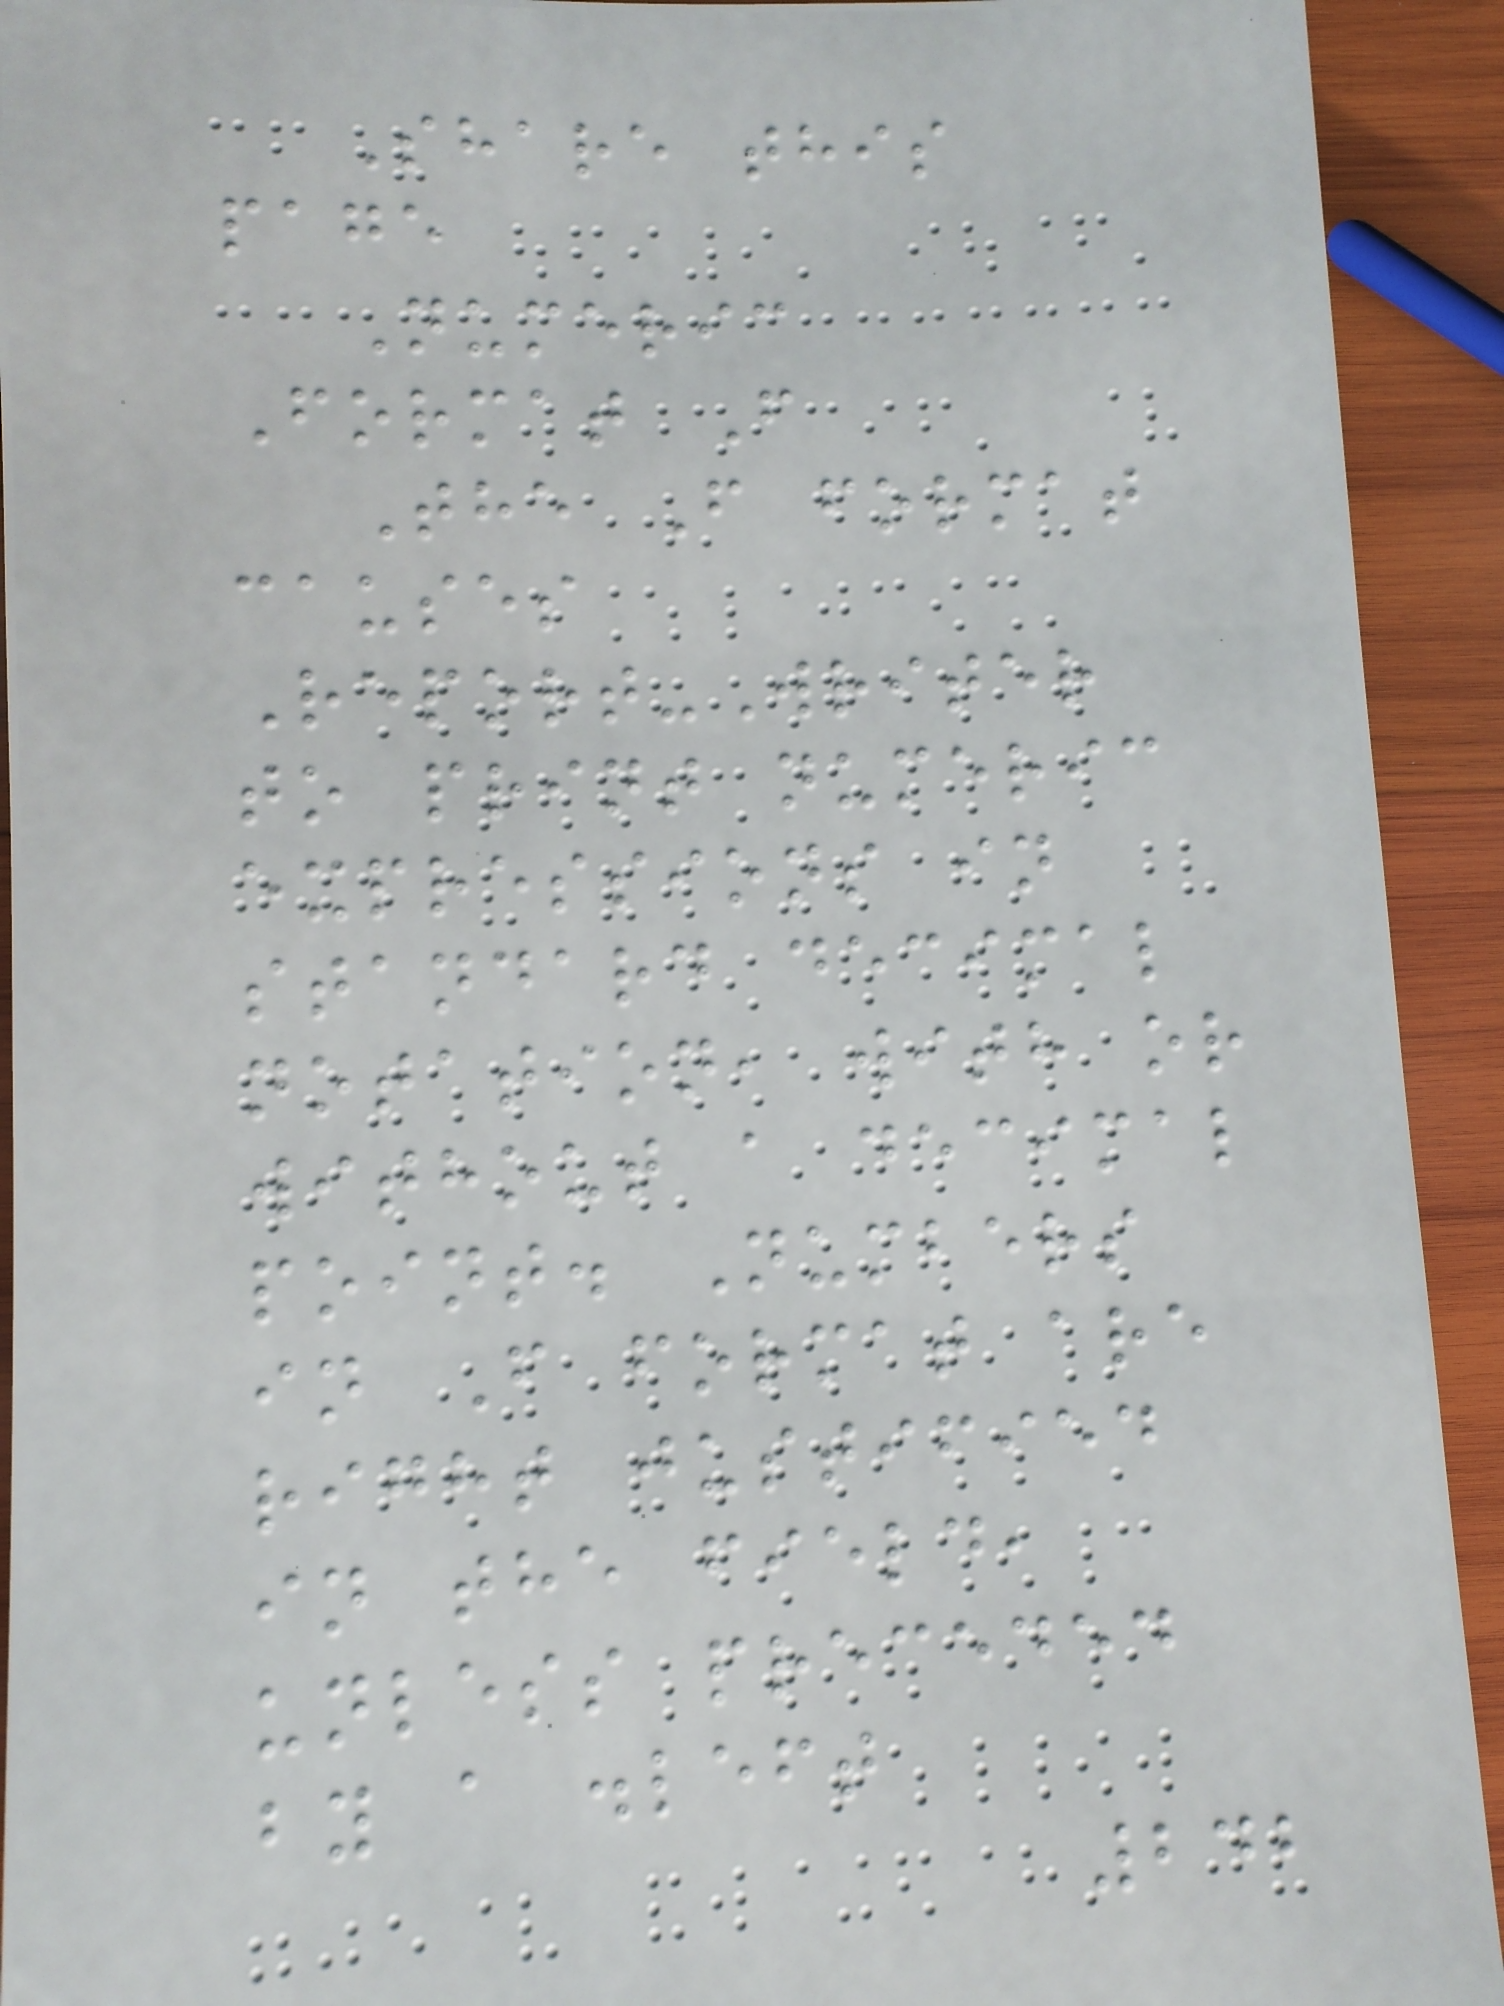Share this
page
Numeric
Format F
The F format
causes
Report-Writer
to print numeric
expressions in
standard decimal
notation, with or
without a decimal
point. Numbers
in F format are
right justified
in the field,
unless preceded
by a .left
242
